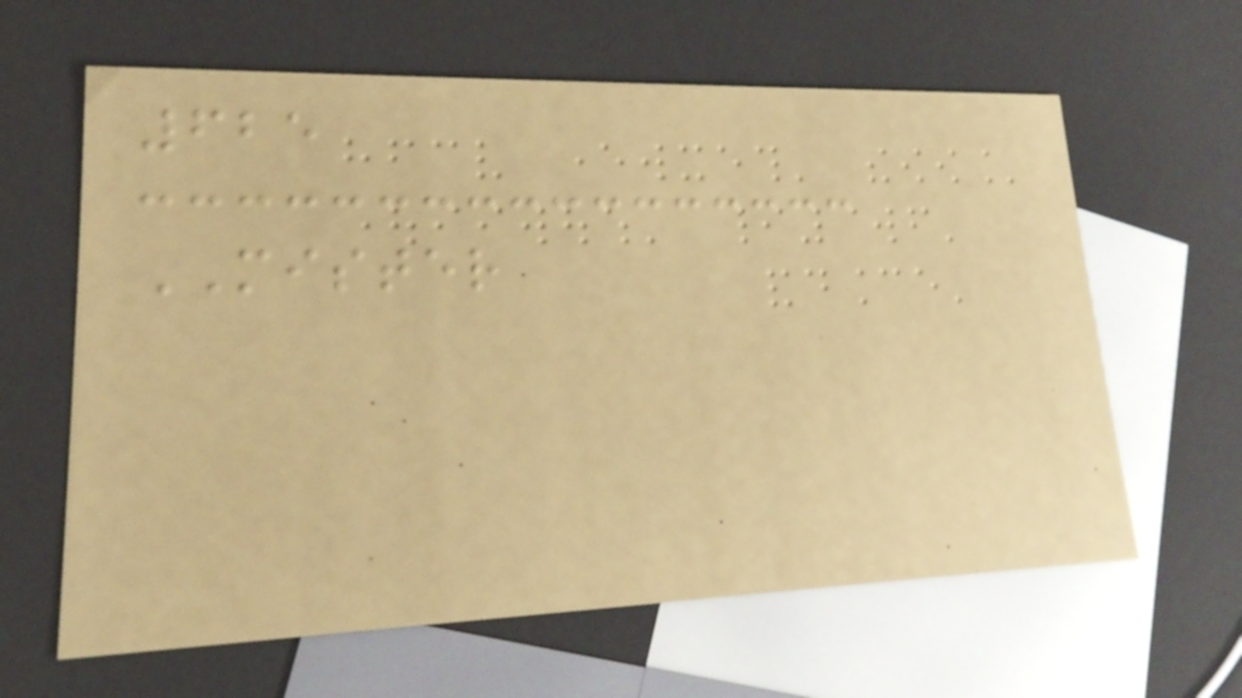625
MISTER
